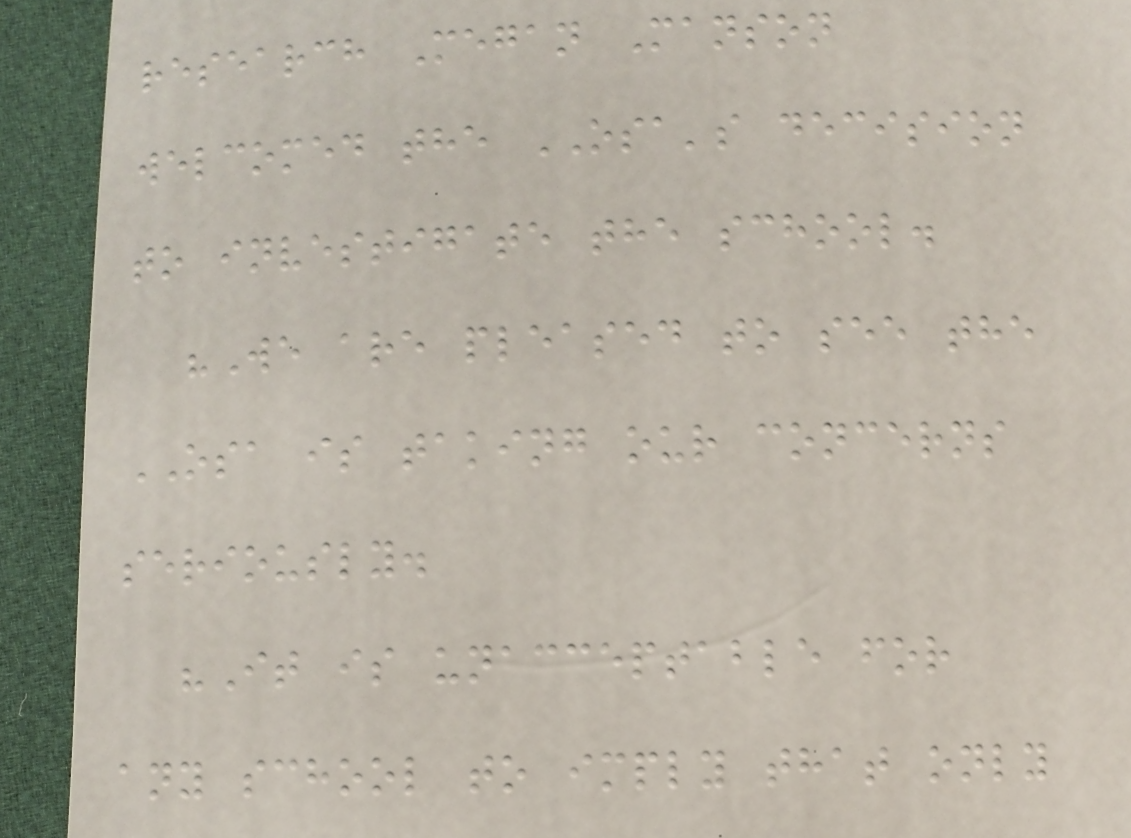research Megan Manson
welcomed the OSA's decision
to investigate the school.
"We are pleased to see the
OSA is taking our concerns
seriously.
"It is unacceptable for
any school to imply that only
